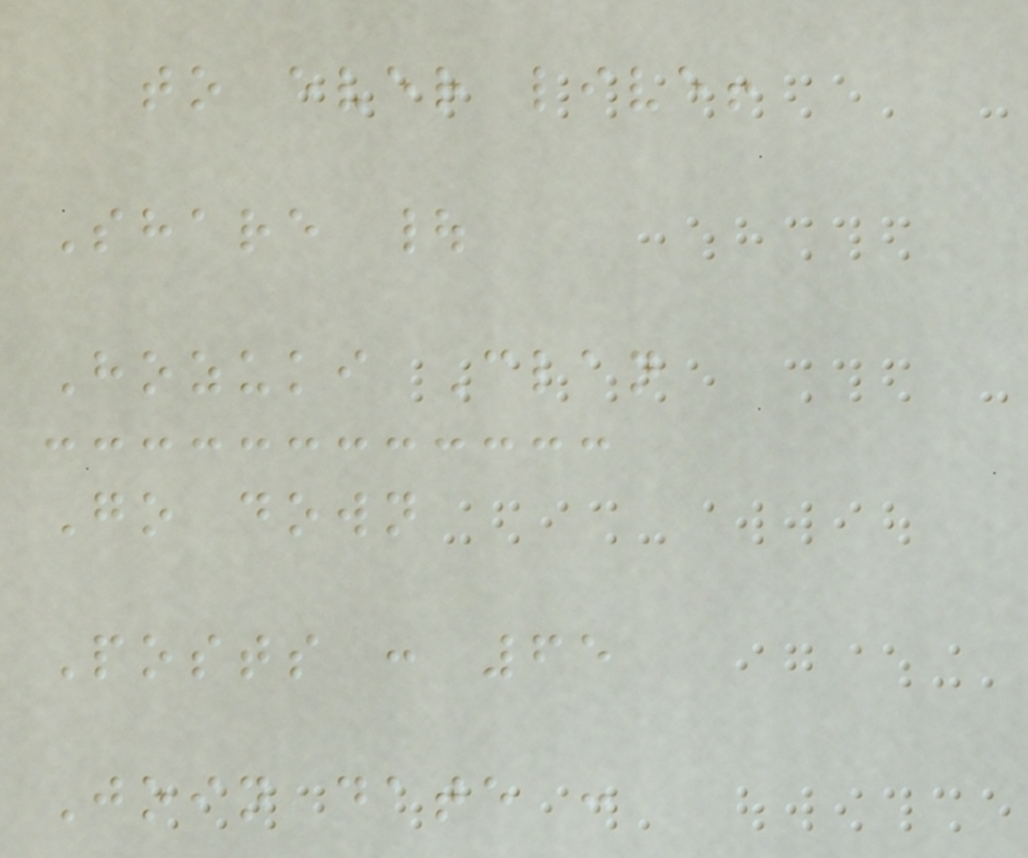to ever live!
Share |
Hozuki Clan
Go down
Posts : 65
Join date :
